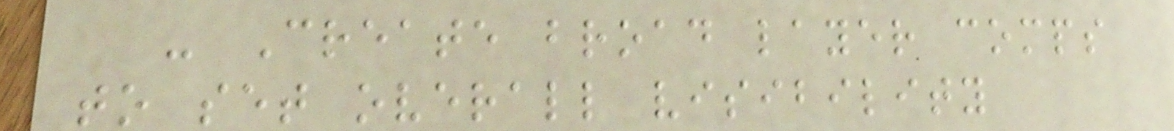- Create broad layer comps
to set overall visibility
